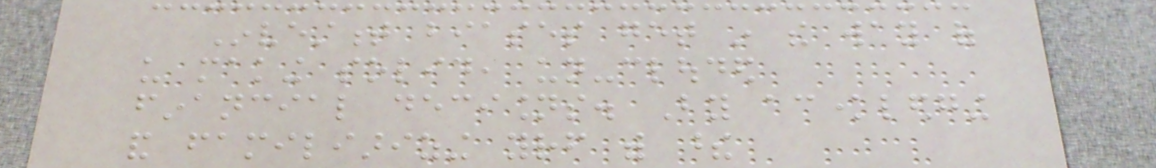Investment biases get in the way of
us making solid, un-clouded
financial decisions. By acknowledging
and familiarizing yourself with these
